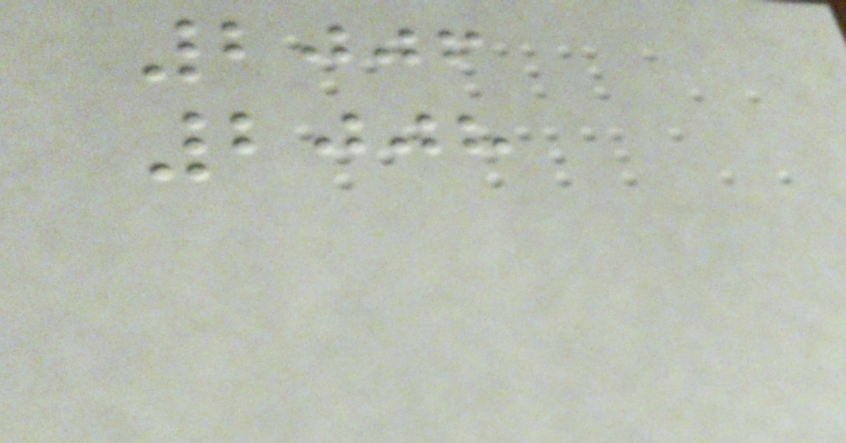2006
2008
